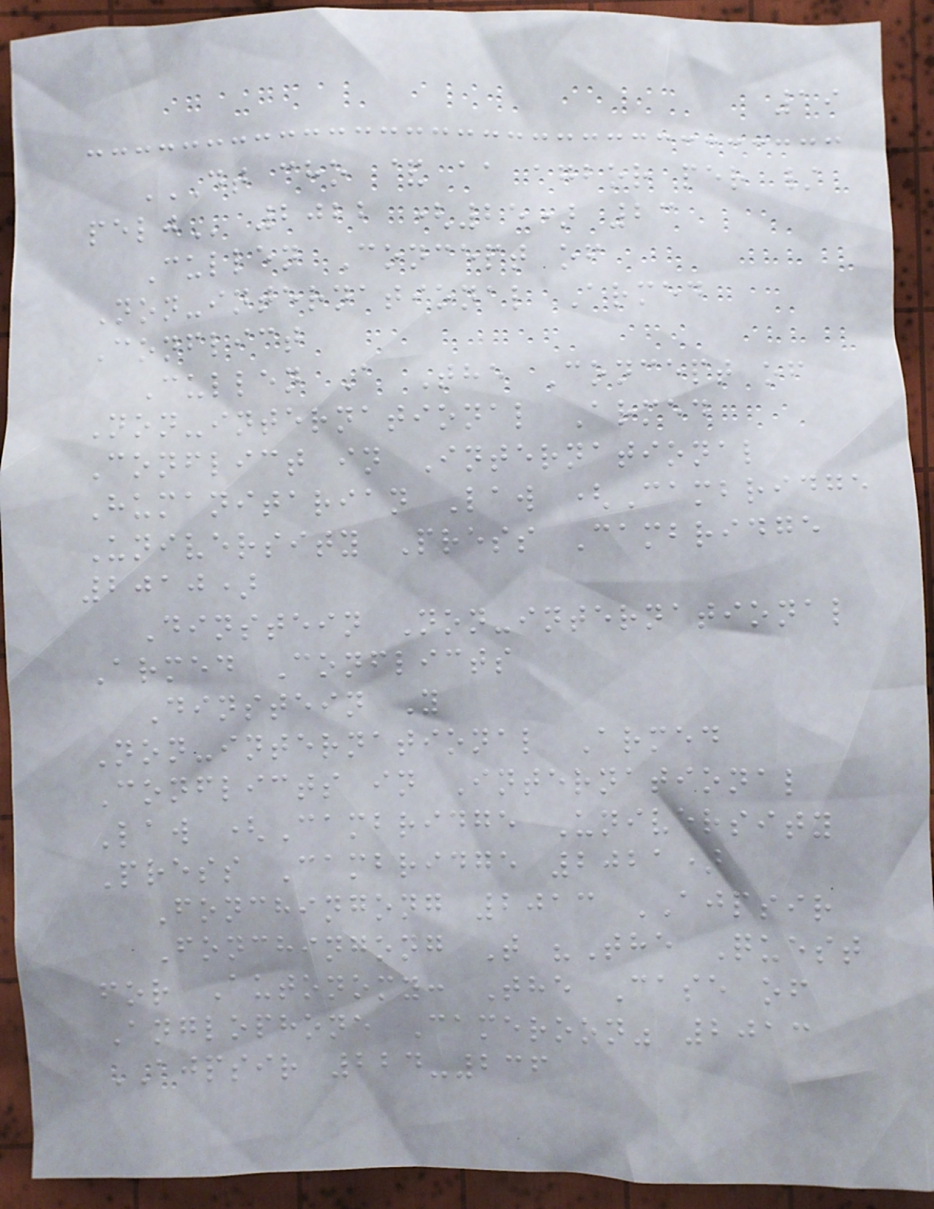19
DT CHO & AA AGBOR PER /
PELJ 2022 (25) 23
Cullen Concept of
Non-international Armed
Conflict
Cullen A The Concept of
Non-international Armed
Conflict in International
Humanitarian Law (Cambridge
University Press Cambridge
2010)
Dinstein Non-international
Armed Conflicts
Dinstein Y
Non-international Armed
Conflicts in International
Law (Cambridge University
Press Cambridge 2021)
Fonchingong 2013 AJPSIR
Fonchingong T "The Quest
for Autonomy: The Case of
Anglophone Cameroon" 2013
AJPSIR 224-236
